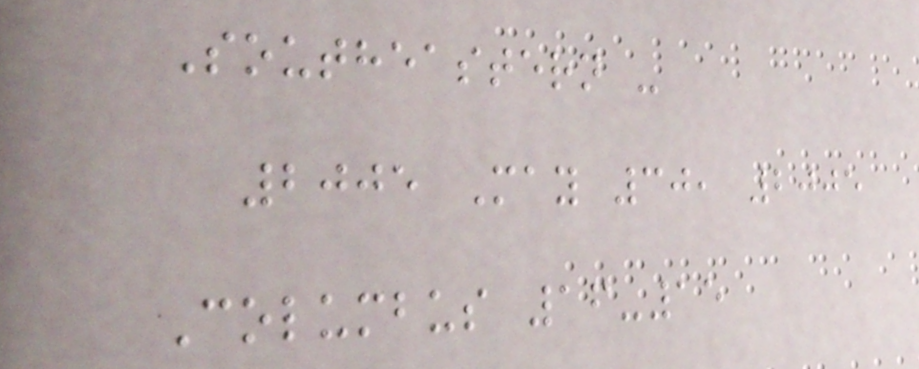Southeastern -
2005 May 30, 2005
Columbus 16-15
